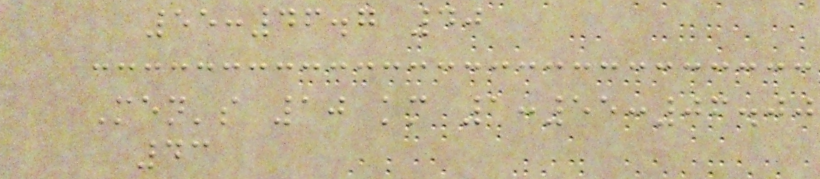55:46.7 40
Men's 10 km 1:55:06.00
43
